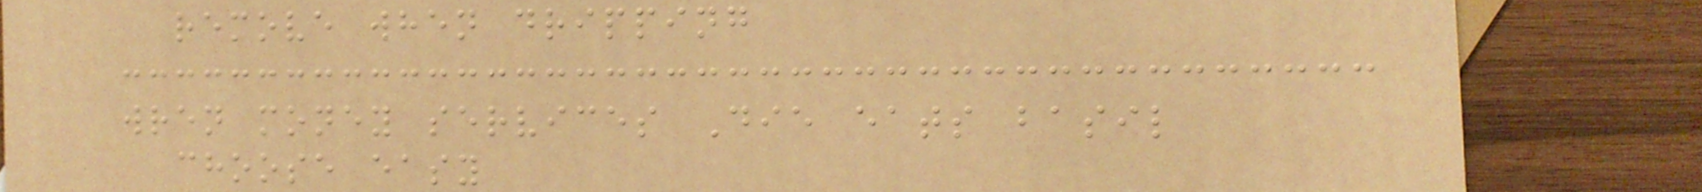remove when dripping
wren money services Die eats basil
choose easy
